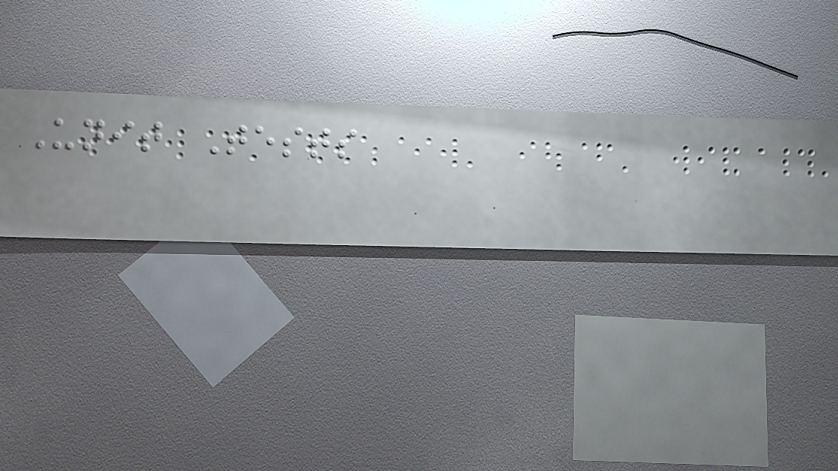Unit Tests
